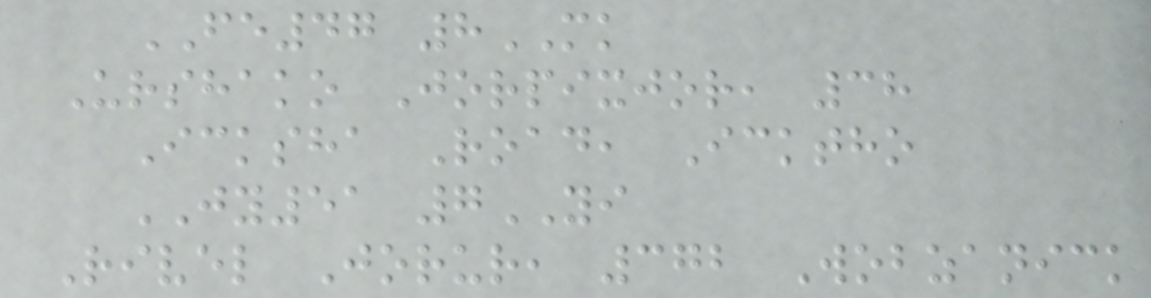FE47 8MK
Urshako Jorpixjor, 38
Icksha Road, Icktho
JY51 7YI
Rivel Jorur, 372 Wobzanick
